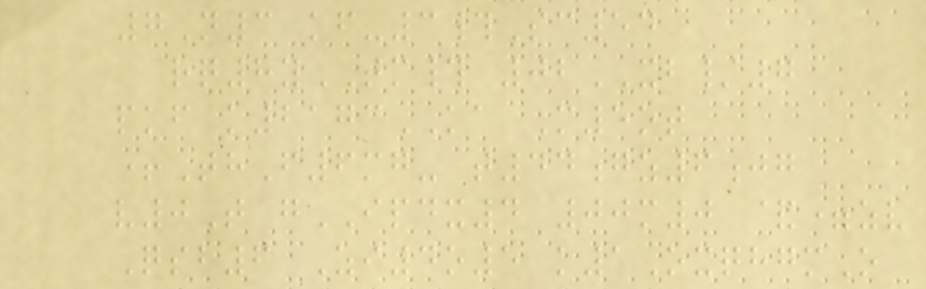7N3 kf-3#Sc54
rq8yTM# 02XB/7
pkf k2173KA M5ot
+ThF6mg- t44gz6jg
v0T gIPDX4 00m0 &=zv
Qsb6 Zi4o5 k1OxqhgmO
